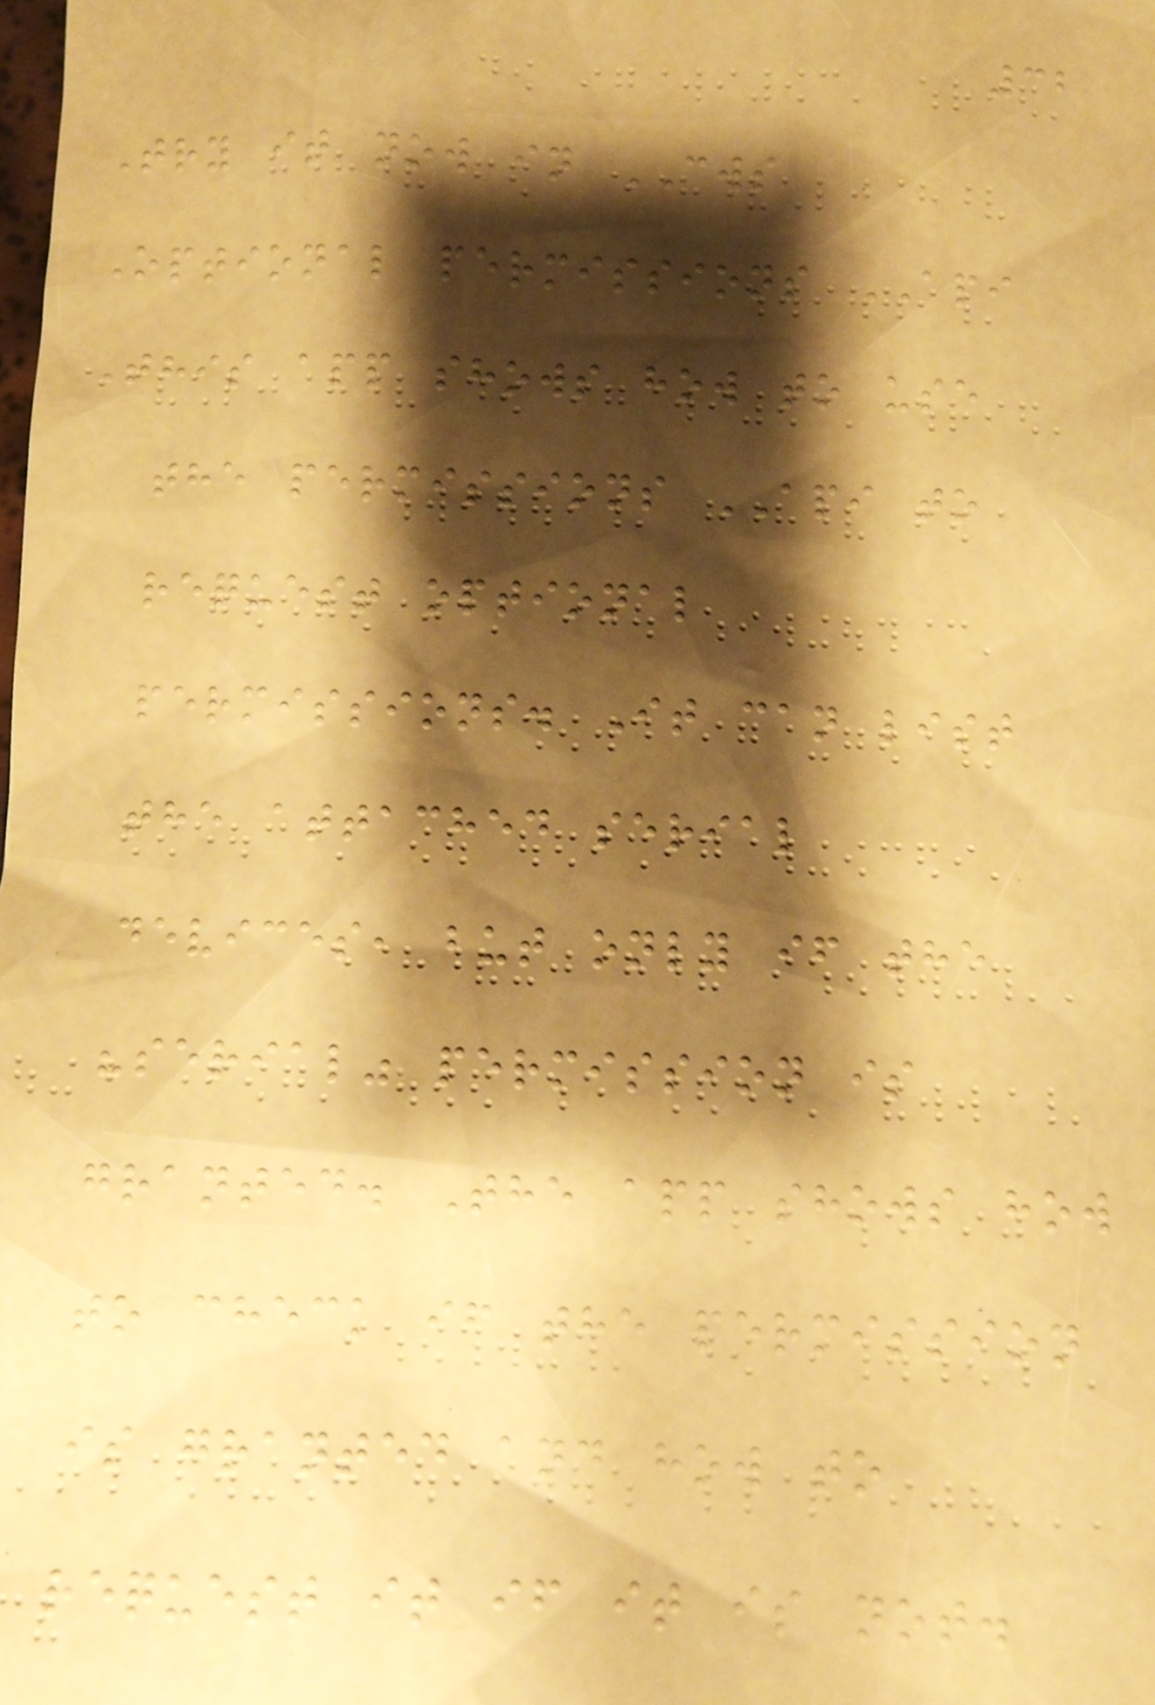32
Try it now in CWS
Optional permissions API
This app shows how to use
the permissions API to
request optional
permissions. It can list
the attached serial
devices, but only if the
"serial" permission is
granted. The app shows how
to check if the permission
is granted and how to
request it if it is not.
